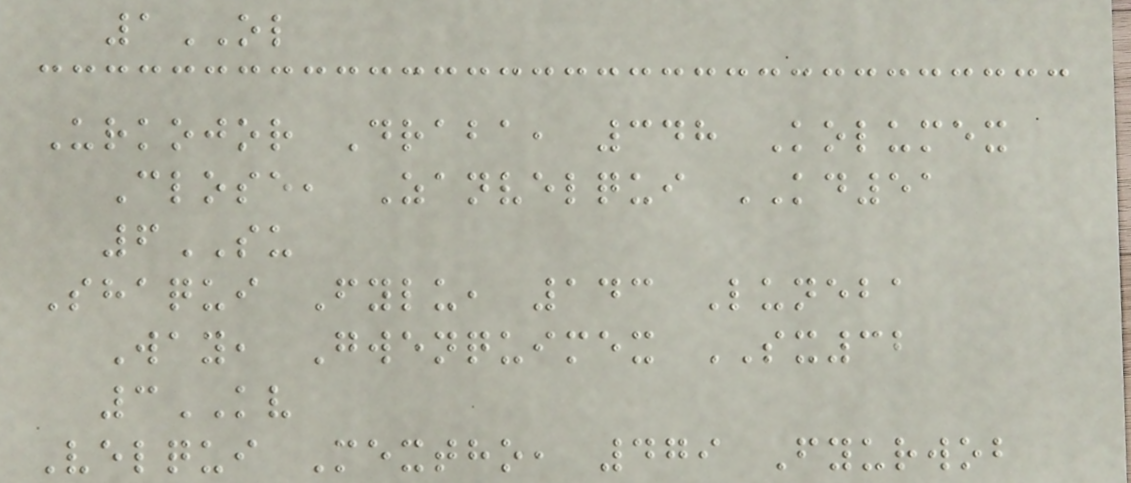1OL
Urkojor Draba, 348 Kolumex
Close, Zanvelqui KD51
6SU
Shaqui Fylu, 143 Luneba
Way, Gwenquimex SX32
3KV
Velqui Mextho, 479 Fyurwob
